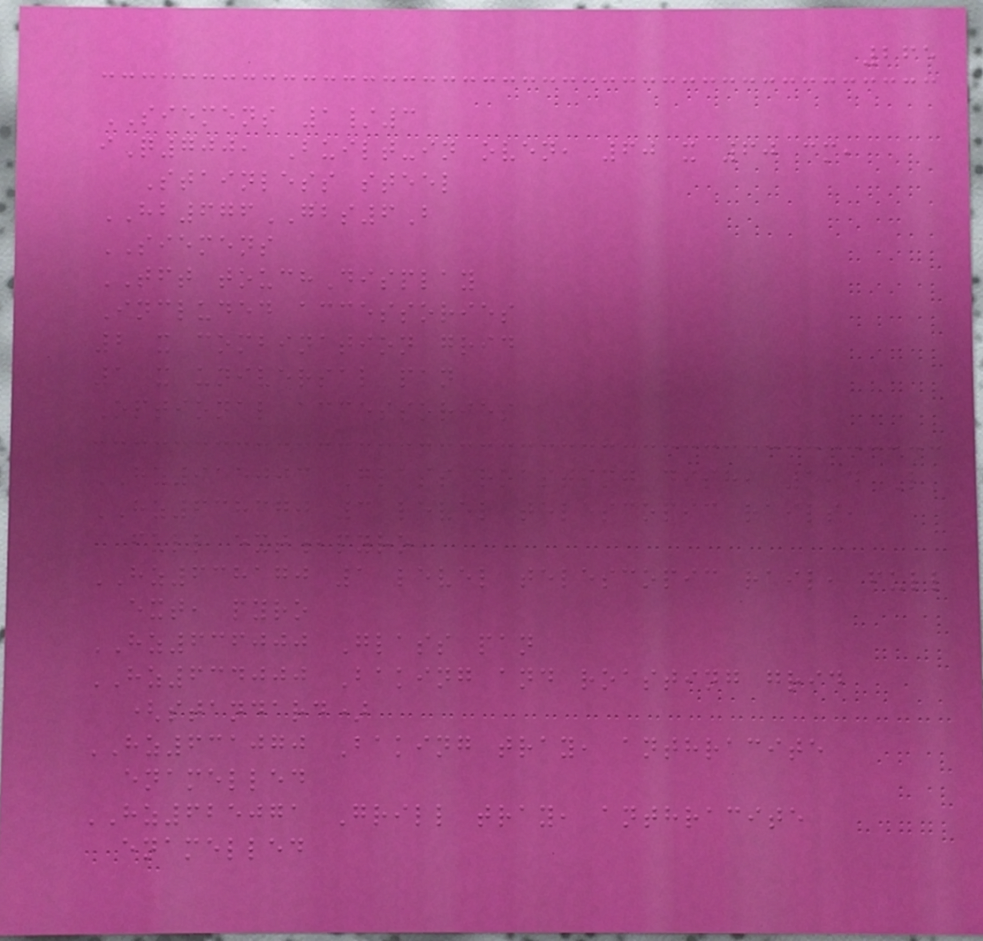265
SIEMENS 1/3
iQ700, Built-in oven, 60 x 60 cm,
Stainless steel
HB676GBS6B
SIEMENS
TFT touchDisplay
Included accessories
2 x combination grid
1 x universal pan
Optional accessories
HZ915003 Glass roasting dish, 5,4 L
HZ638370 3 level telescopic rails,
full ext,pyro
HZ638170 1 level telescopic rail, full
ext, pyro
HZ636000 Glass pan
HZ634000 Baking and roasting grid
(standard)
HZ631070 Baking tray, anthracite
enamelled
HZ625071 Grill tray, anthracite
enamelled
